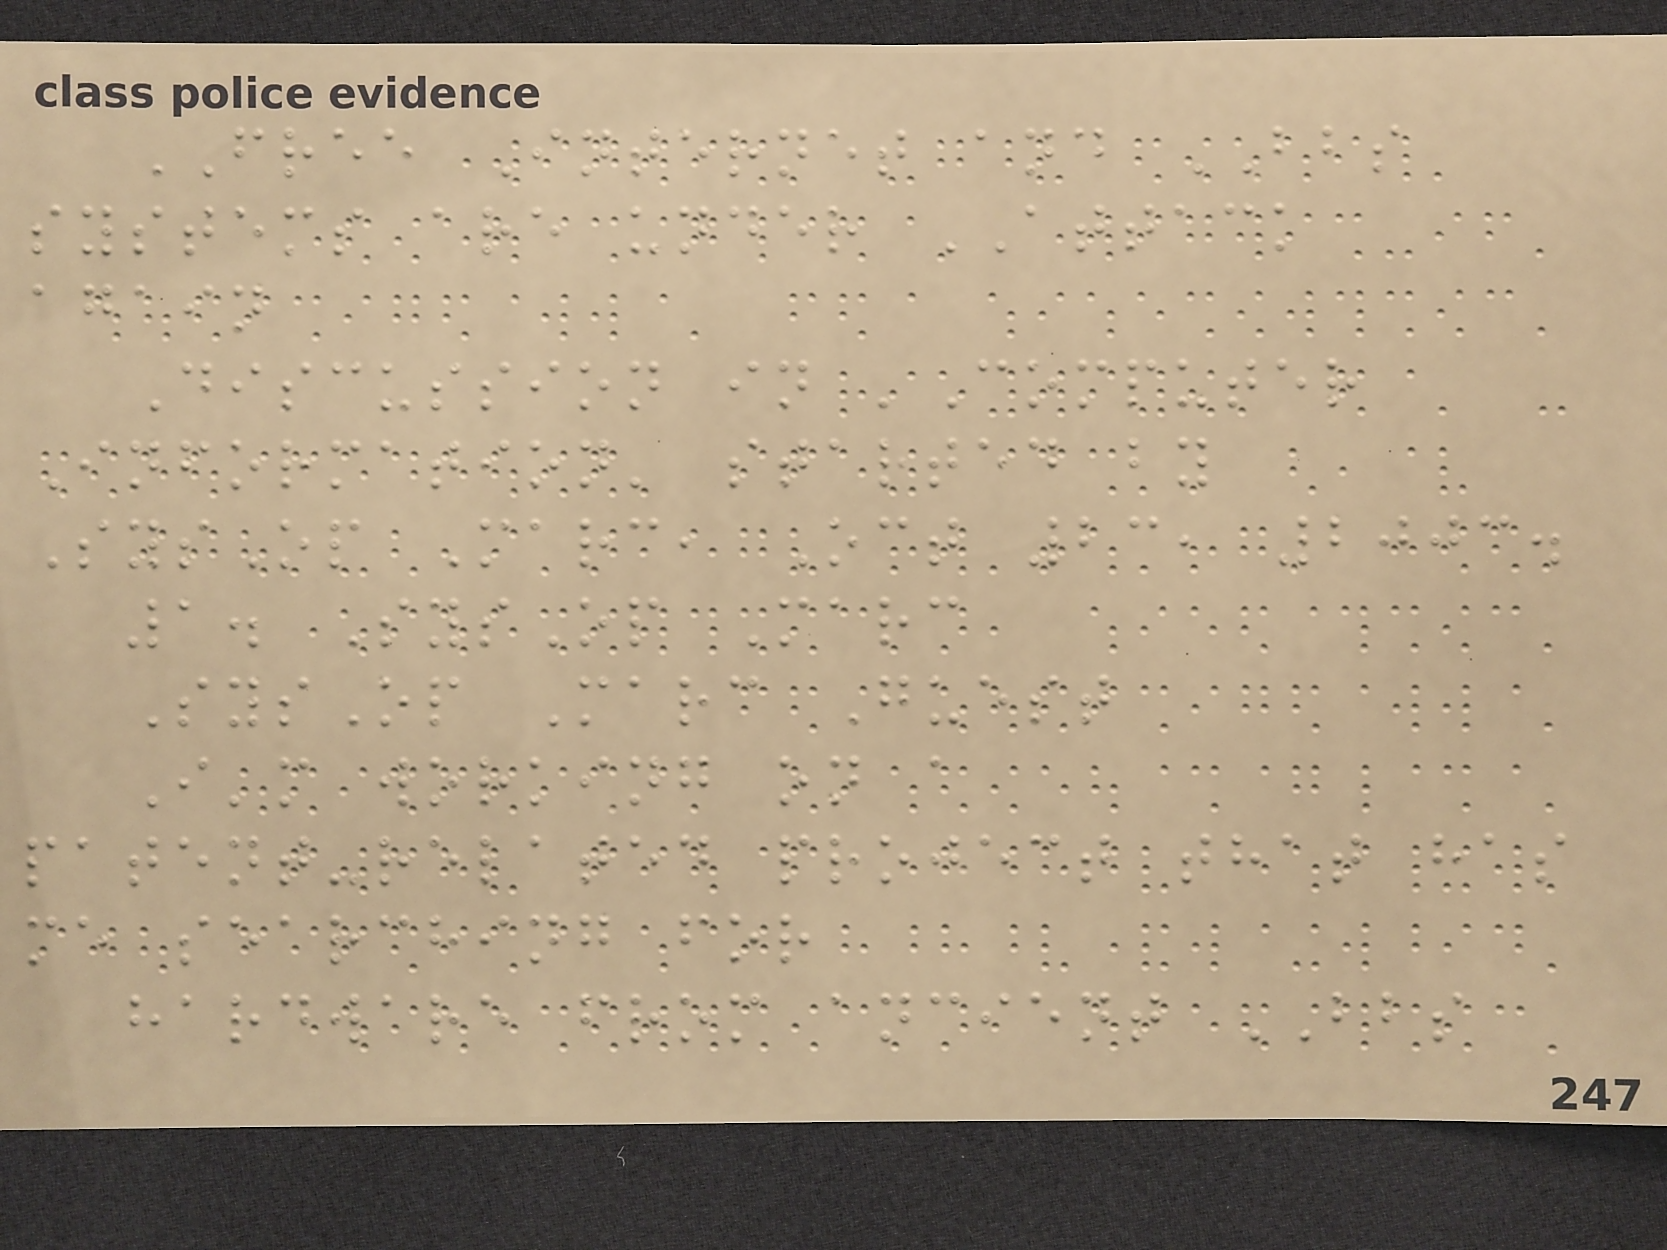FREE Internet and BBS
systems are under ATTACK
again
Discussion in 'Computer
Information' started by
SysOp Marc, Oct 23, 2003.
1. SysOp Marc
SysOp Marc Guest
I'm working on a
patent-related project that has
me searching for
hardware from ancient BBS
